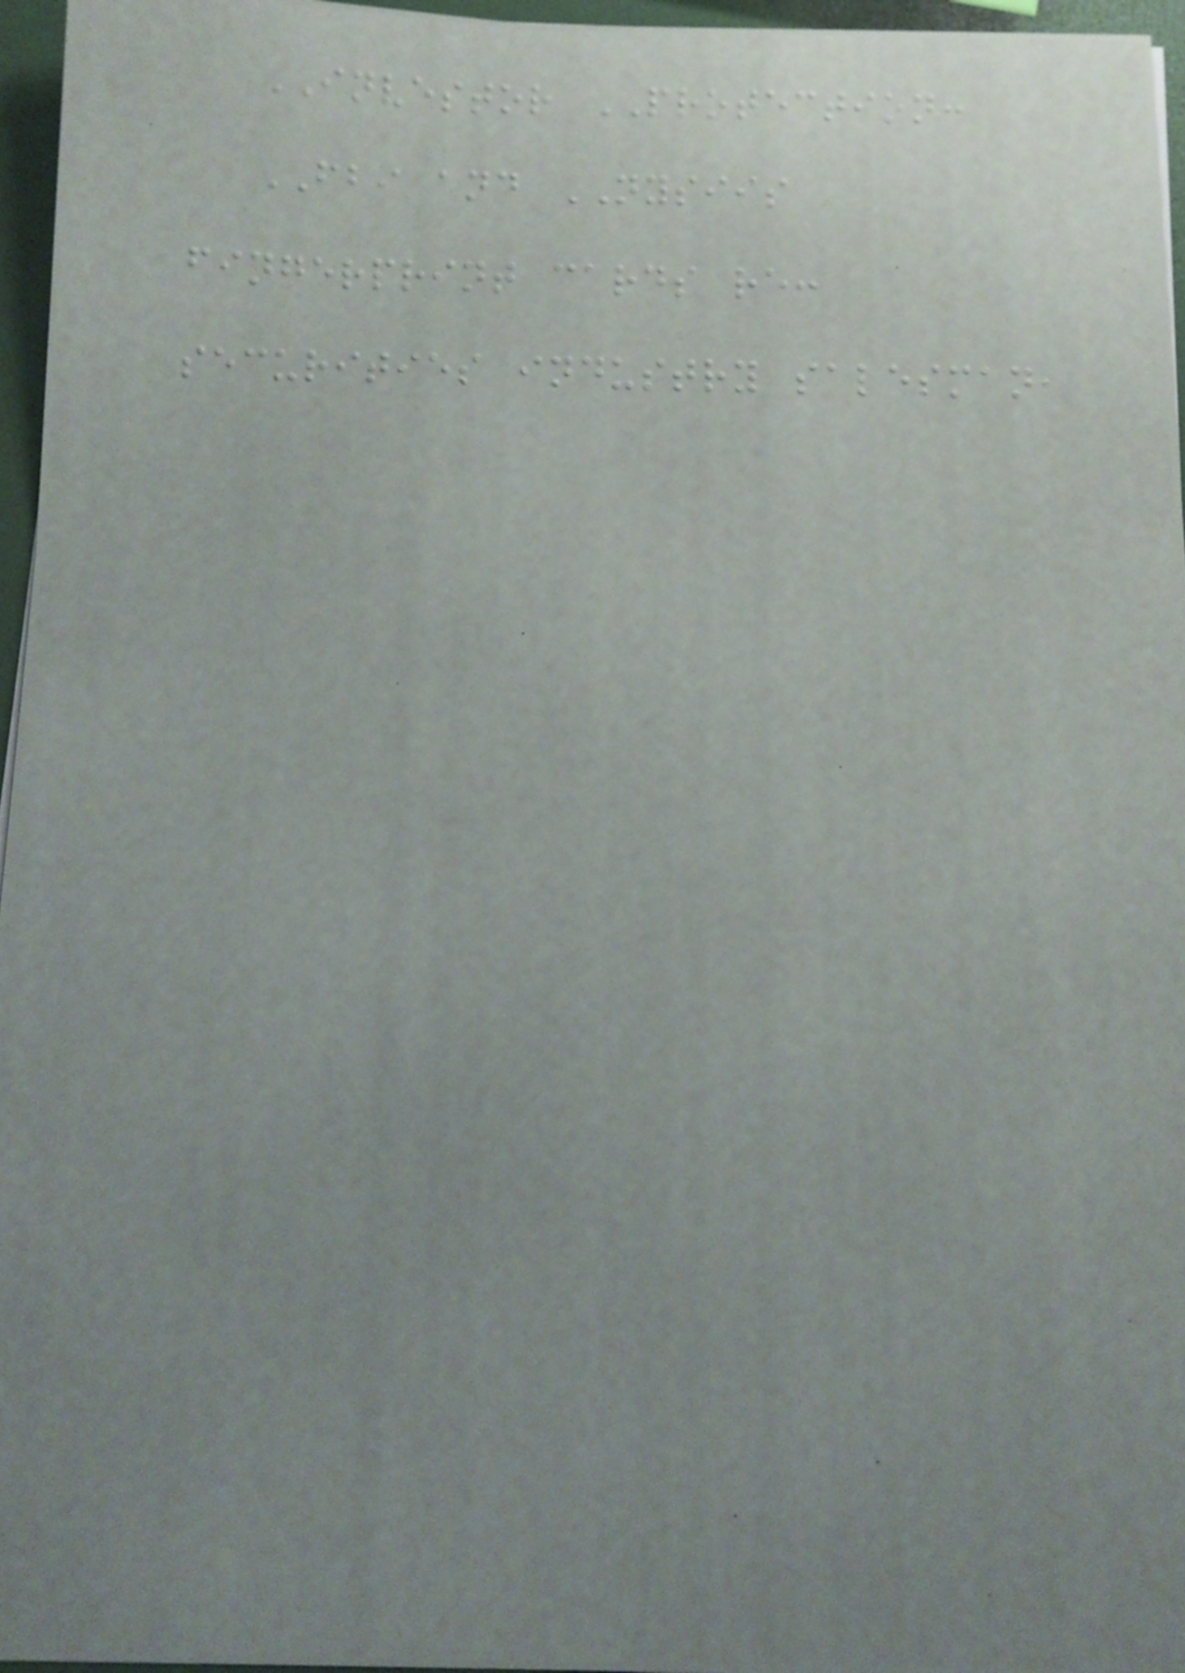INVESTOR PROTECTION:
FBI and NYSIIS
fingerprint cards re:
securities industry salesman,
